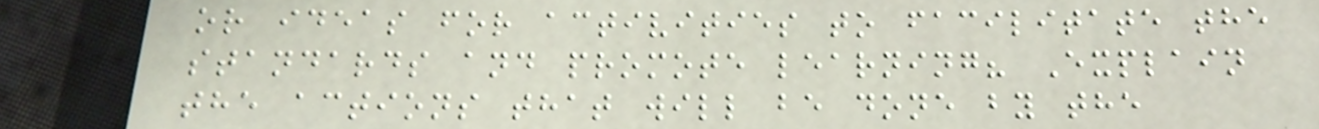or ideas for activities to facilitate the
standards and promote learning? Explain
the actions that will be done by the
